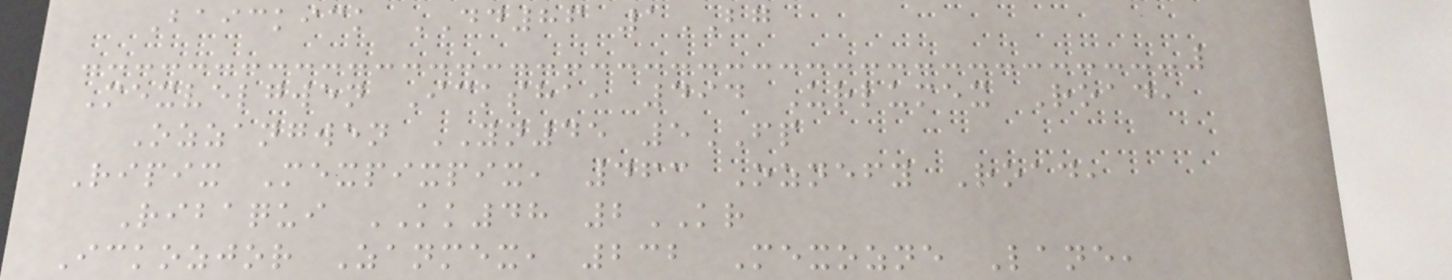Baickick DD86 1BG
Mexvelgwen Icksha, 494 Urlumex Road,
Ozzangwen YN45 5FP
Ripix Mexpixpix, 463 Oznefy Road,
Ribaqui KK48 2KR
Ickozjor Zanmex, 232 Mexozne Lane,
